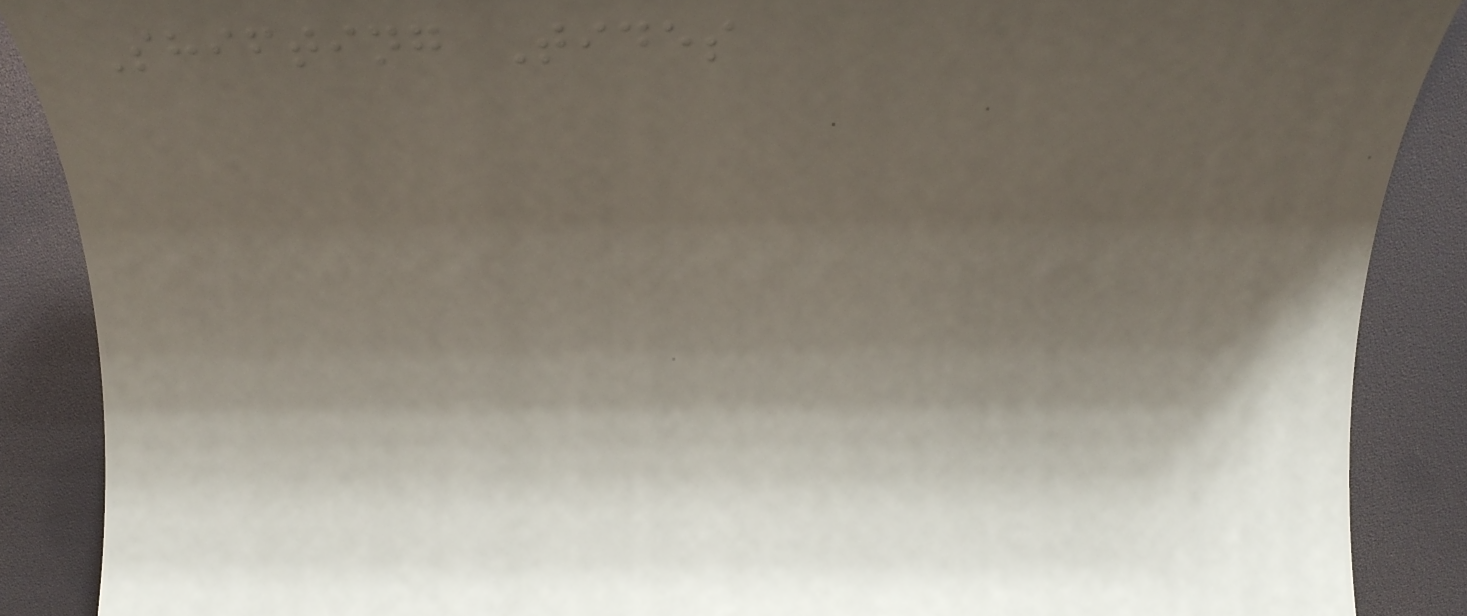Shifting Tides
